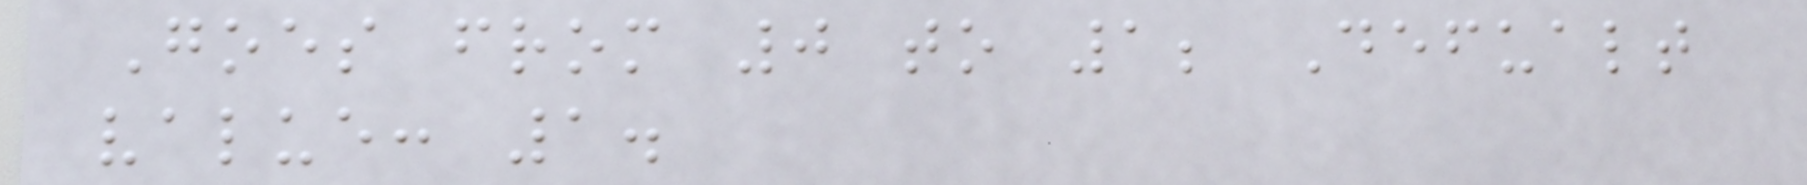Goes from 0 to 1; Defualt
value: 1.
